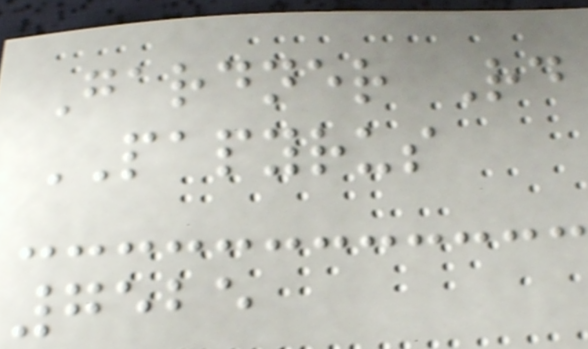Gardner Rd
PAPYRUS
7525
